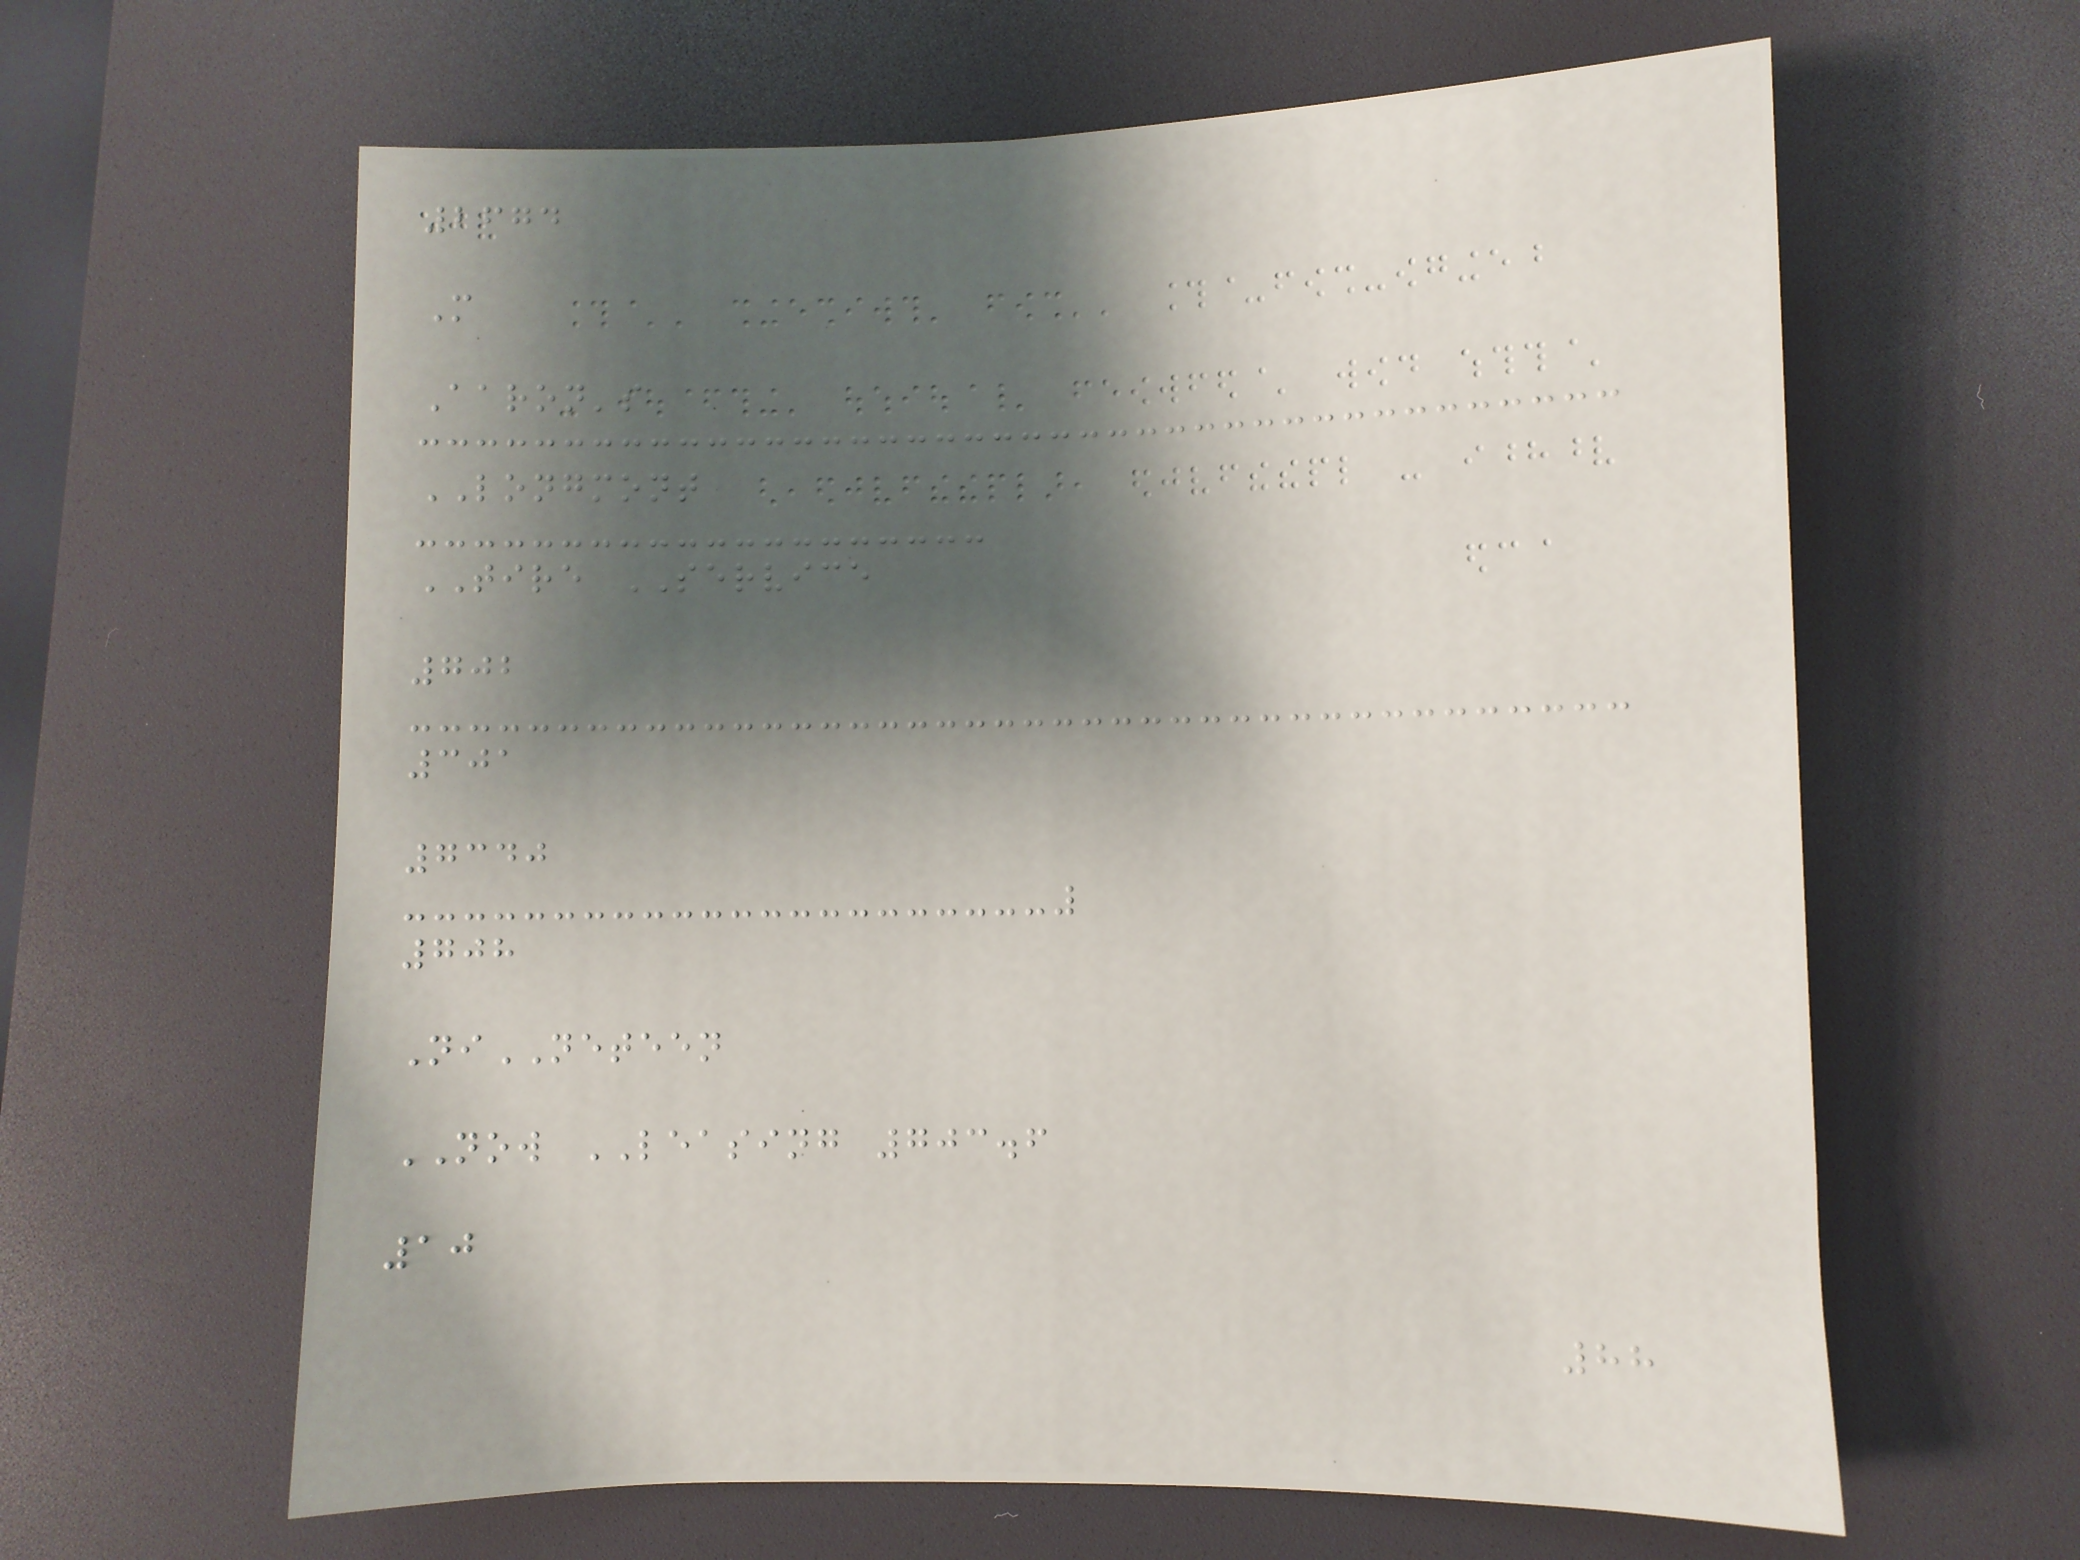2674
M
Aaron's
LONGMONT
TIRE SERVICE
702
301
7340
708
NiNETEEN
NOW LEASING 703.6
10
88
